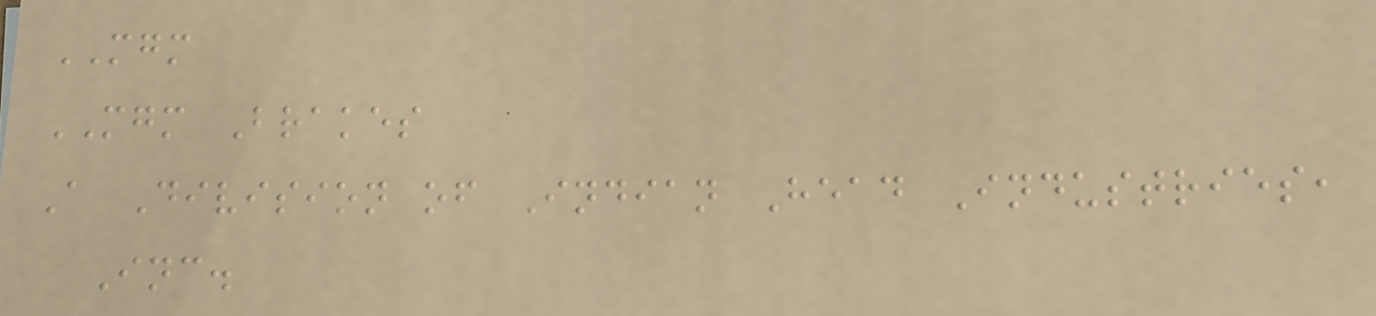MGM
MGM Brakes
A Division of Indian Head Industries,
Inc.
